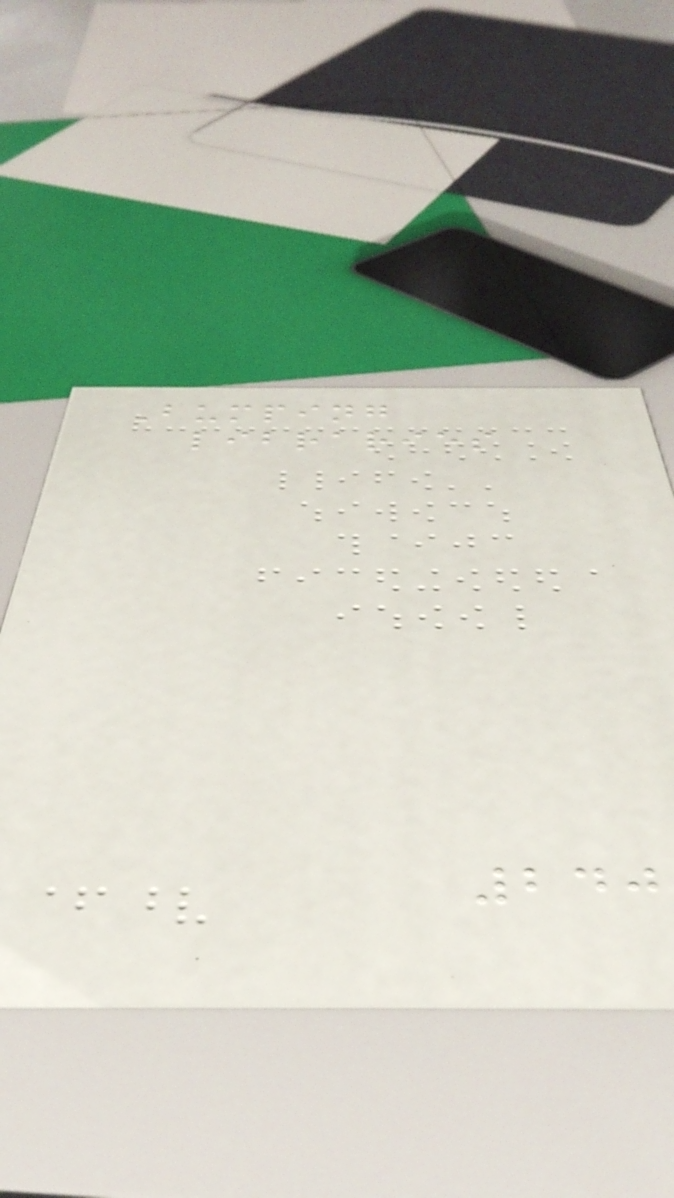Bumping
libraries
240
